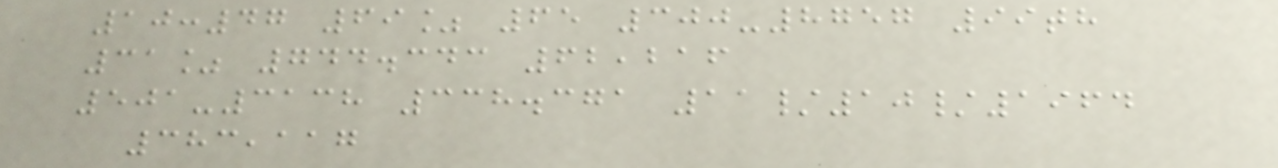10:47 69% 65 300-8757 99th
31% 744.343 62,216
501-3138 338.371 11/10/1964
383,117
